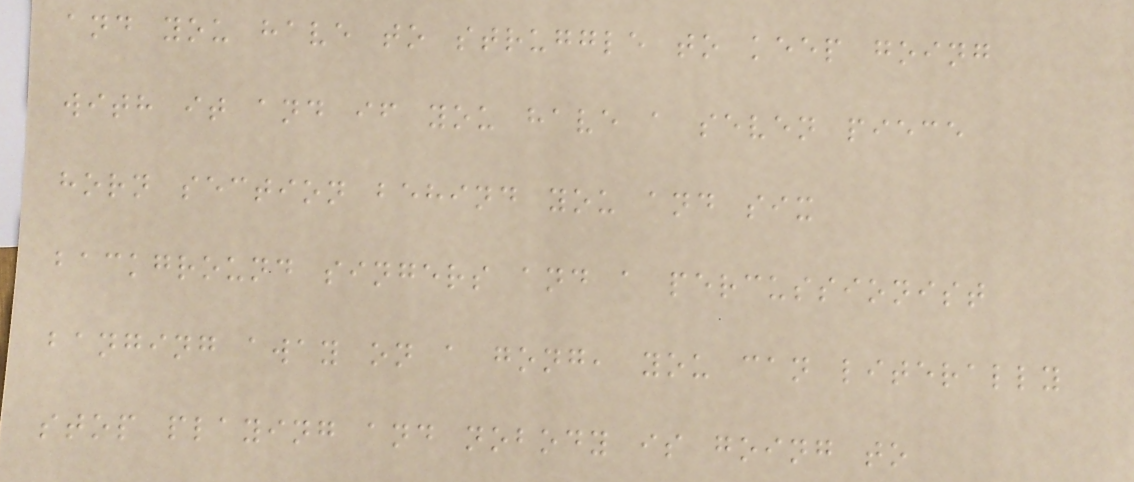and you have to struggle to keep going
with it and if you have a seven piece
horn section behind you and six
background singers and a percussionist
banging away on a gong, you can literally
stop playing and nobody is going to
